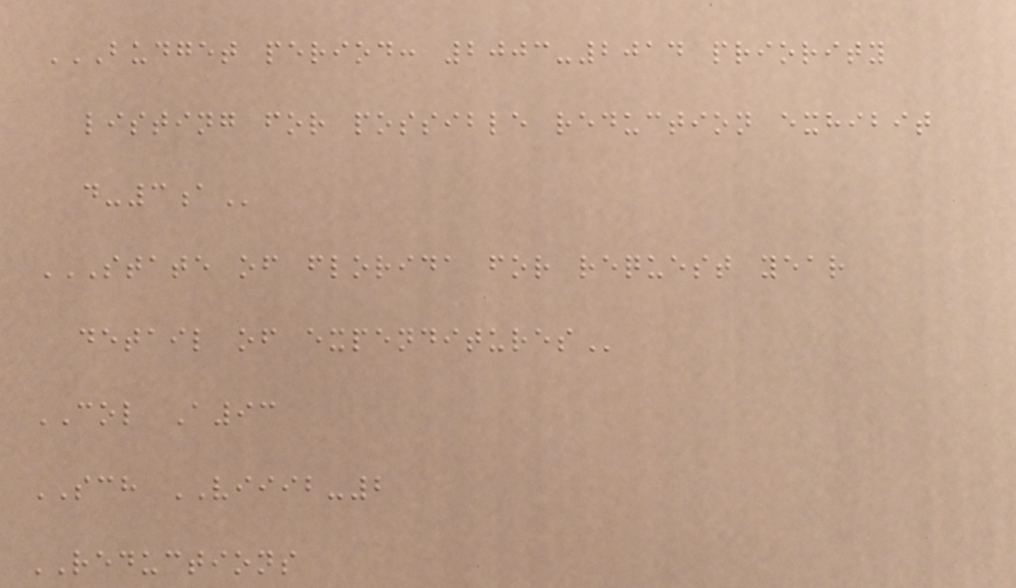BUDGET PERIOD: 2003-2014 PRIORITY
LISTING FOR POSSIBLE REDUCTION EXHIBIT
D-3A
STATE OF FLORIDA FOR REQUEST YEAR
DETAIL OF EXPENDITURES
COL A93
SCH VIIIB-2
REDUCTIONS
